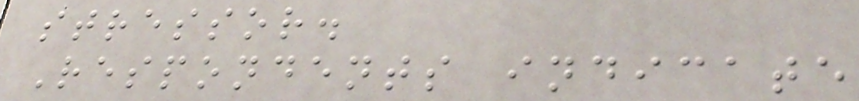stressor.
Respondents indicate
